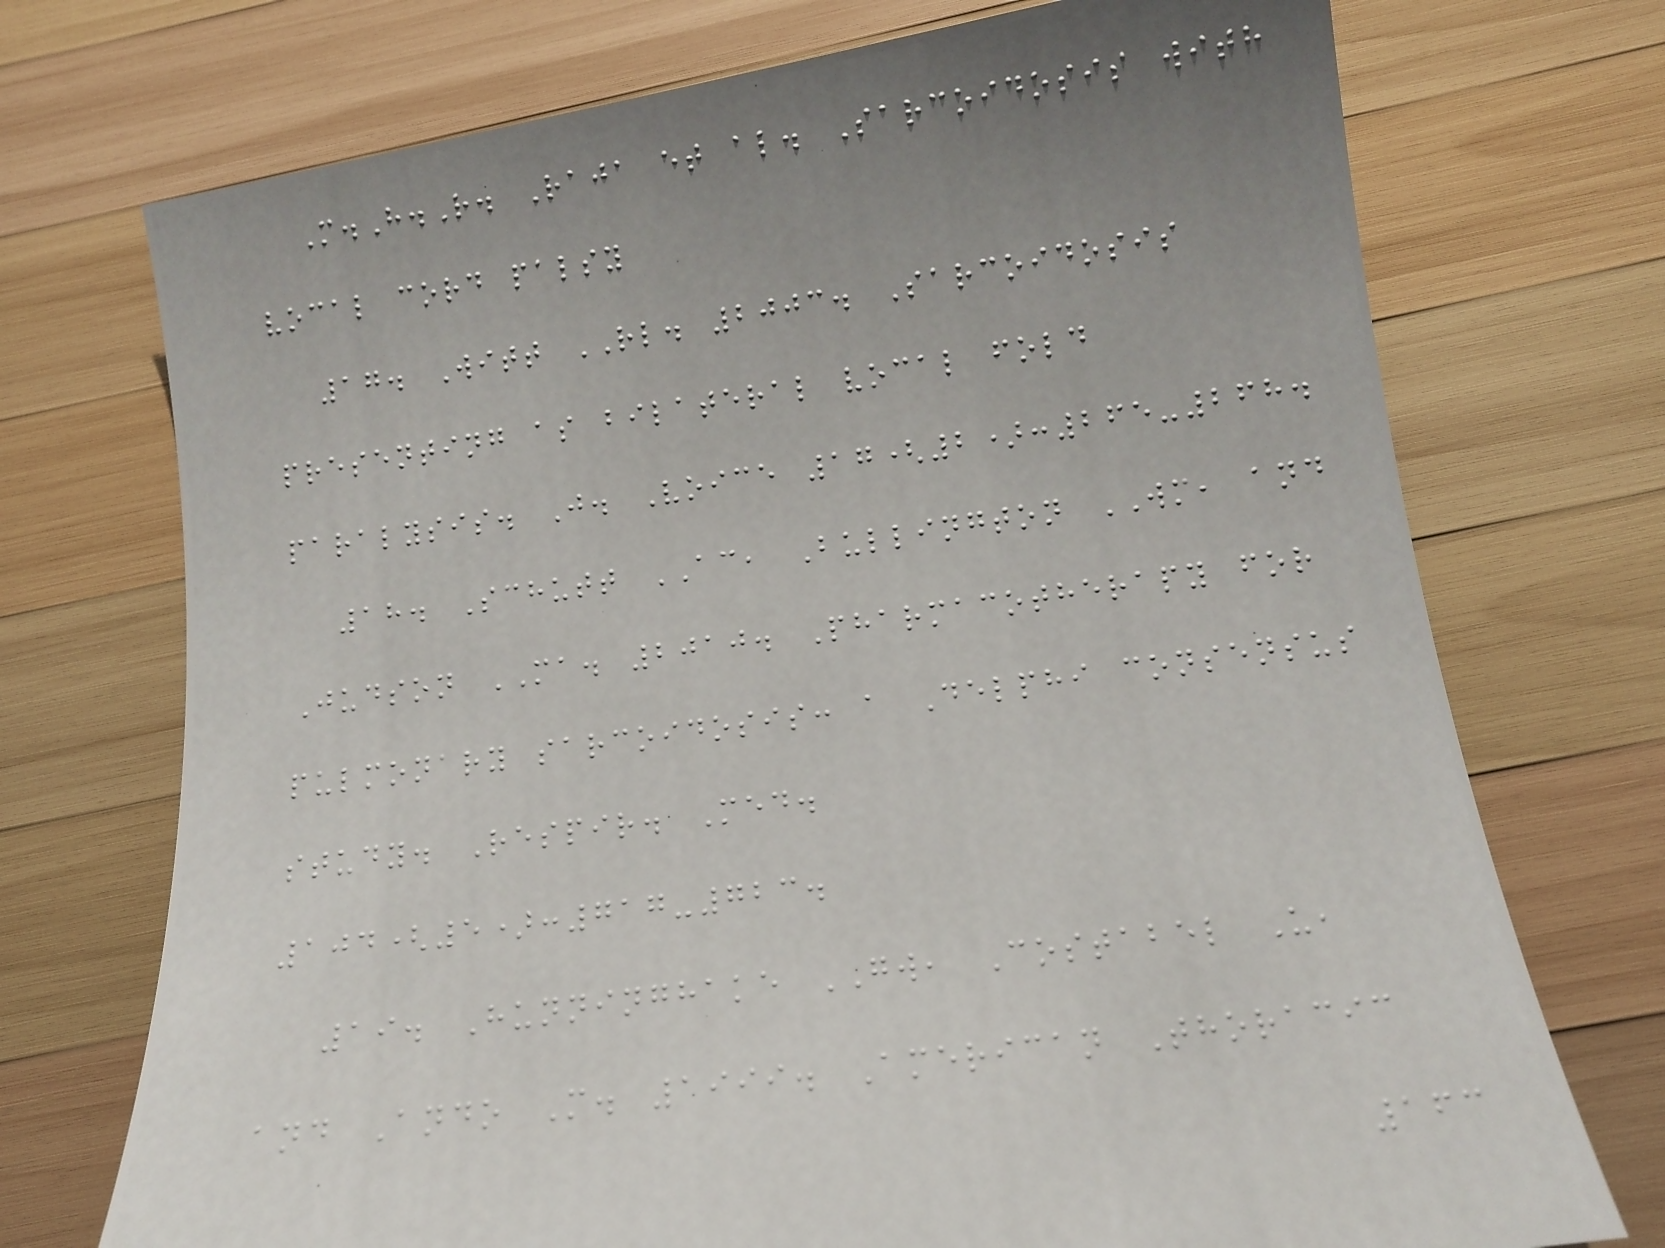M.H.R. Raja et al. Sarcoidosis with
vocal cord palsy
17. Witt RL. 2003. Sarcoidosis
presenting as bilateral vocal fold
paralysis. J. Voice 17(2):265-268.
18. Schutt AC, Bullington WM, and
Judson MA. 2010. Pharmacotherapy for
pulmonary sarcoidosis: a Delphi consensus
study. Respir. Med.
104(5):717-723.
19. Hunninghake GW, Costabel U,
and Ando M. 1999. American Thoracic
163
